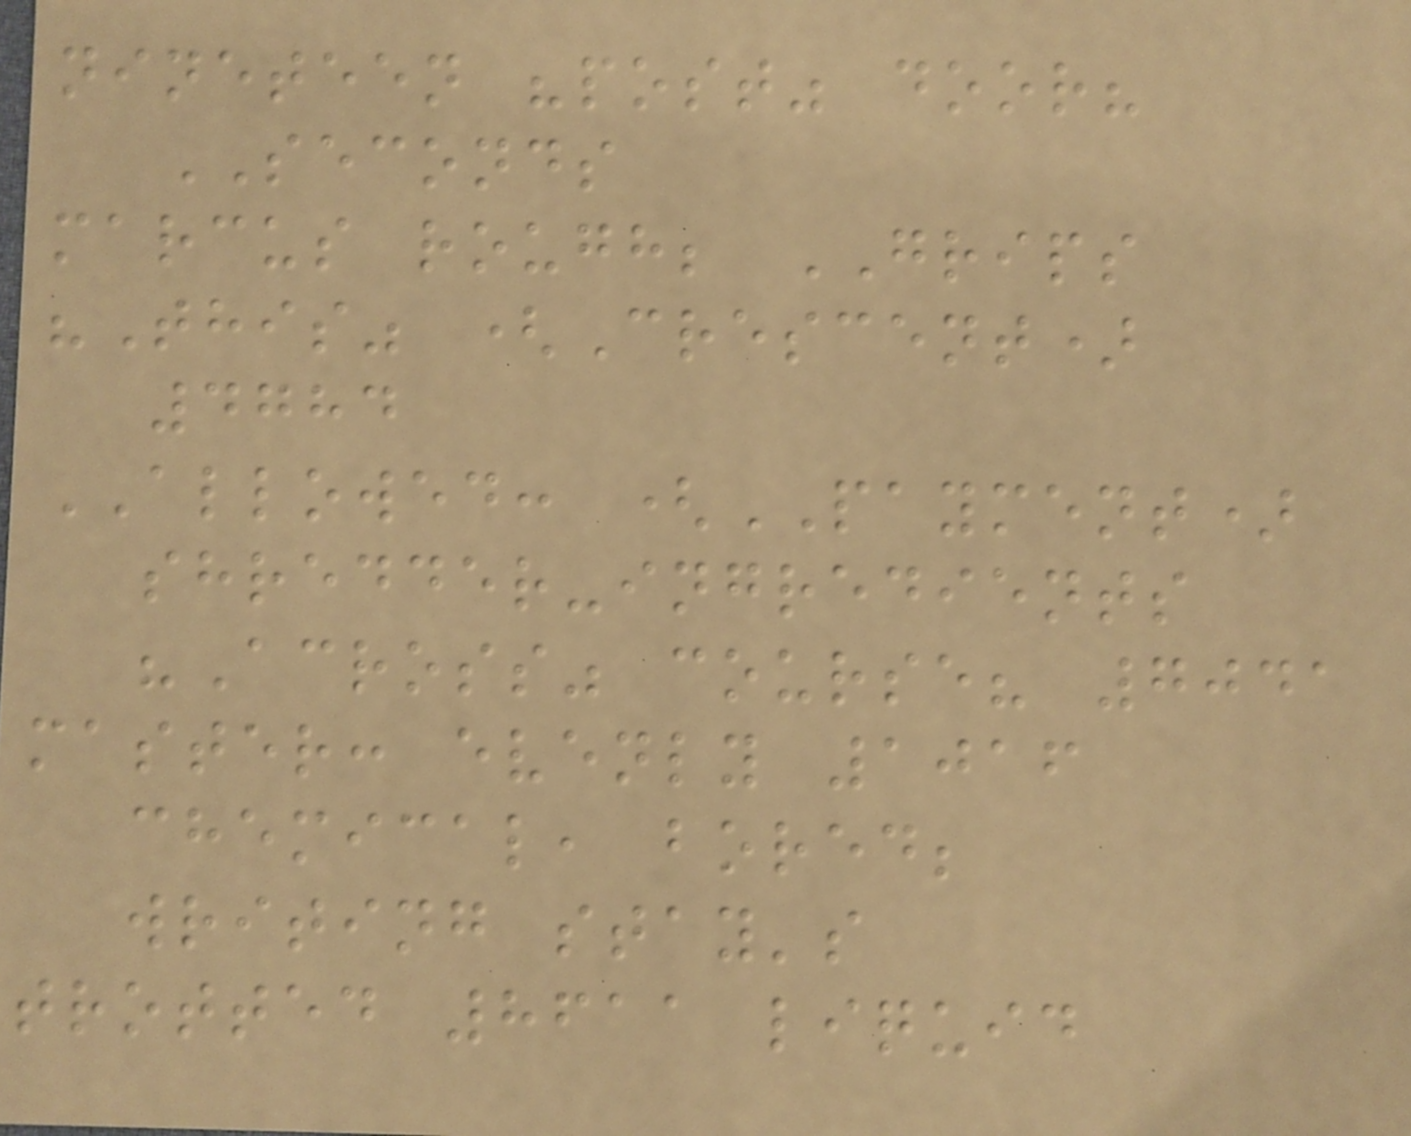nineteen "post" door?
SECONDS
marcus rough; GRIPS
"This" (Crescent)
4784
ALLOWED: (PAYMENT)
shredder-ingredients
"Across" course? 7041
master: evenly 1016
chemical, bored;
writing stay's
trotted 8611 liquid
